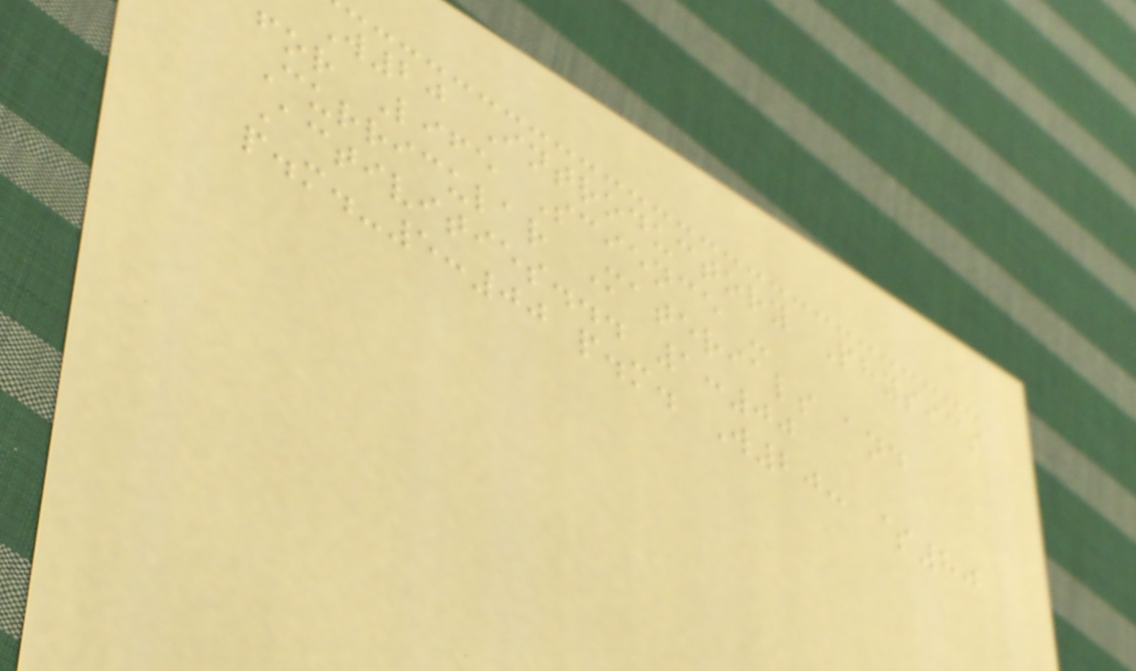W20 Introductory Physics
for Life Science -
Curricular Materials and
Activities... 1:00
p.m.-5:00 p.m. W20: $80
